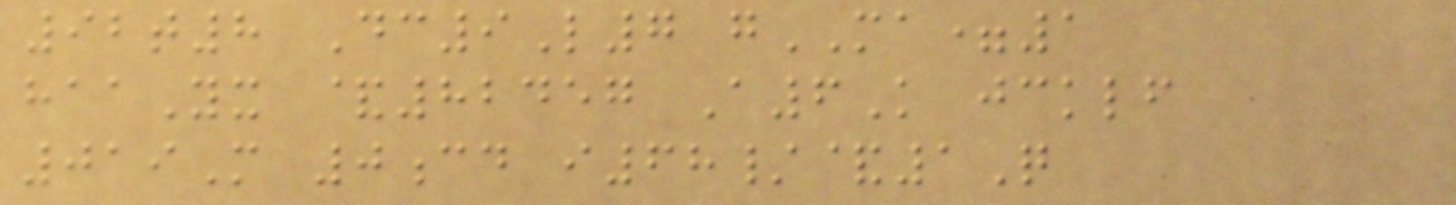92t8 Dc9L7 gMA=1
haaYx &82457 A6K jcklf
019M 0cd i68/&1Q
